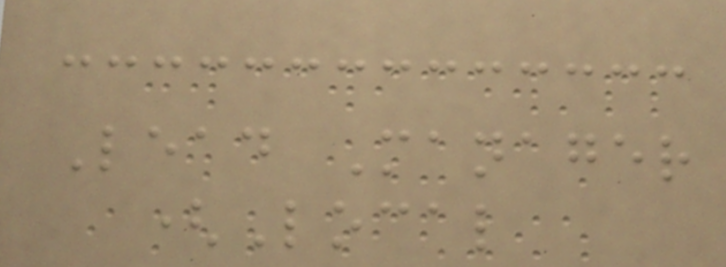Lead Manager
(Local
